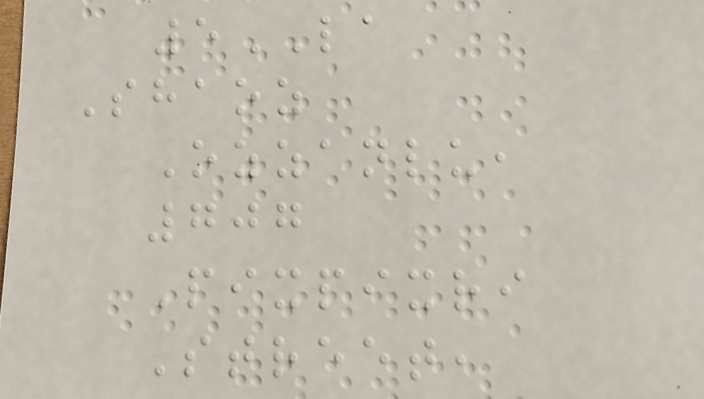5LA
Shaoz
Ozzanlu,
707
Pixpixri
Street,
